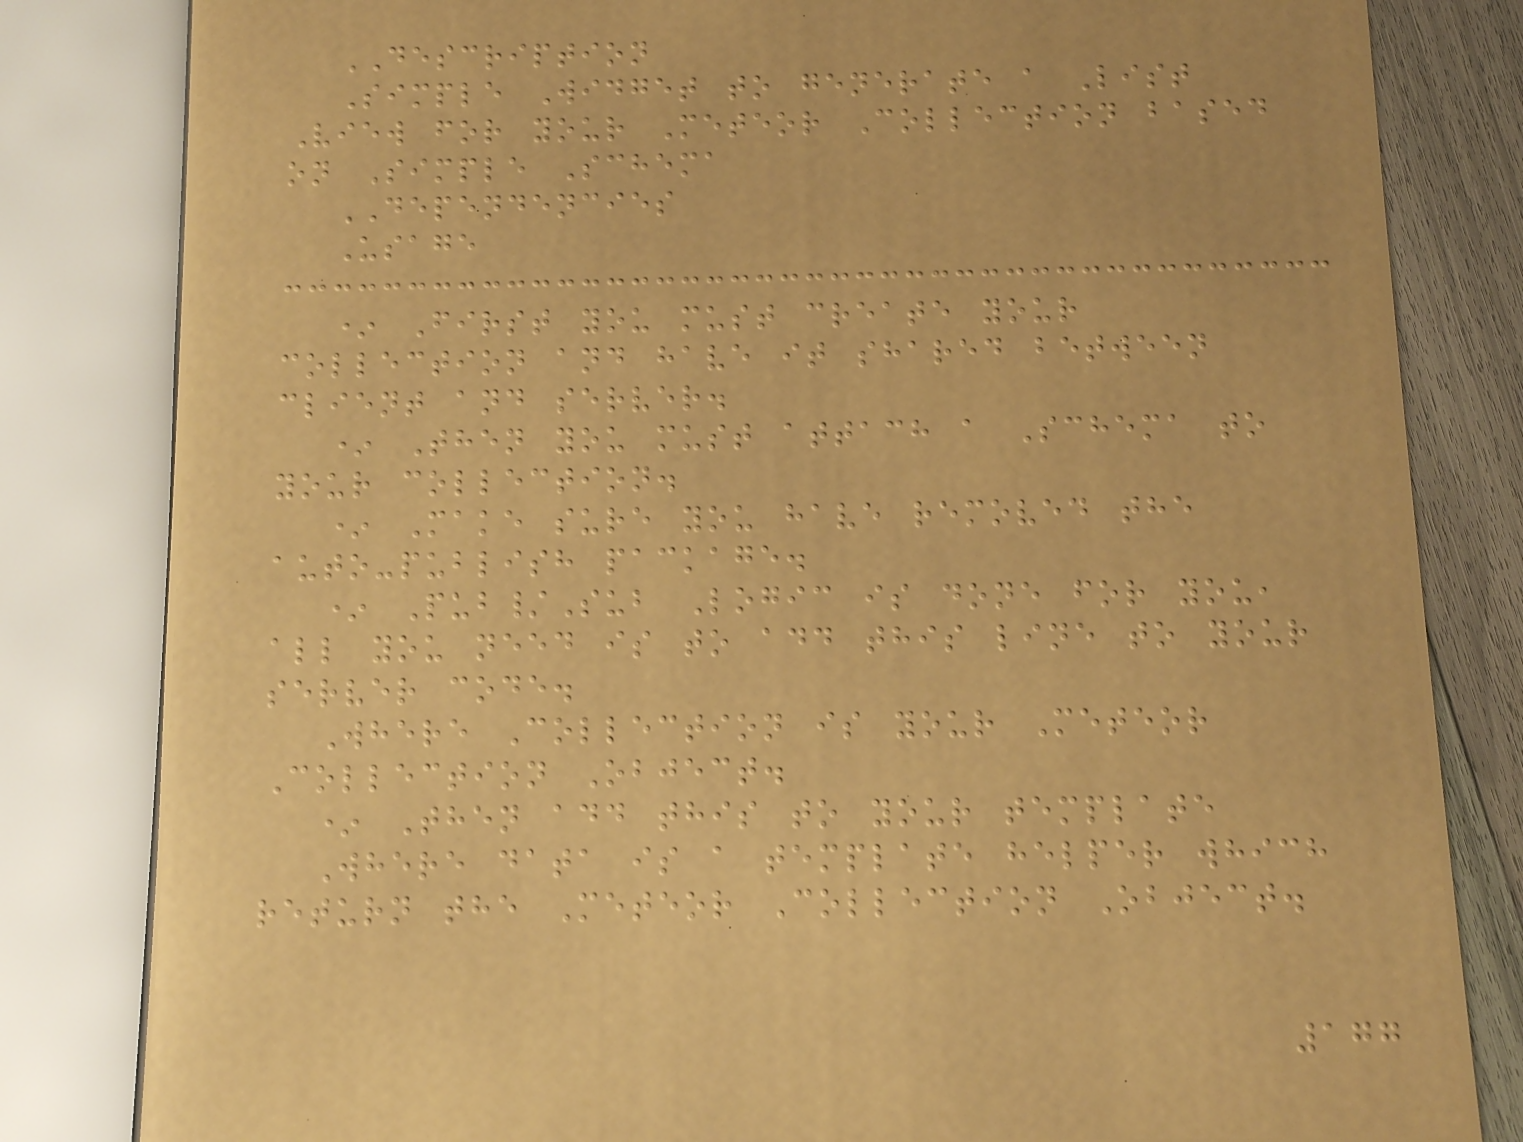DESCRIPTION
Simple Widget to generate a List
View for your Meteor Collection based
on Simple Schema
DEPENDENCIES
Usage
* First you must create your
collection and have it shared between
client and server.
* Then you must attach a Schema to
your collection.
* Make sure you have removed the
auto-publish package.
* Pub/Sub Logic is done for you,
all you need is to add this line to your
server code.
Where Collection is your Meteor
Collection Object.
* Then add this to your template
Where data is a template helper which
return the Meteor Collection Object.
177
